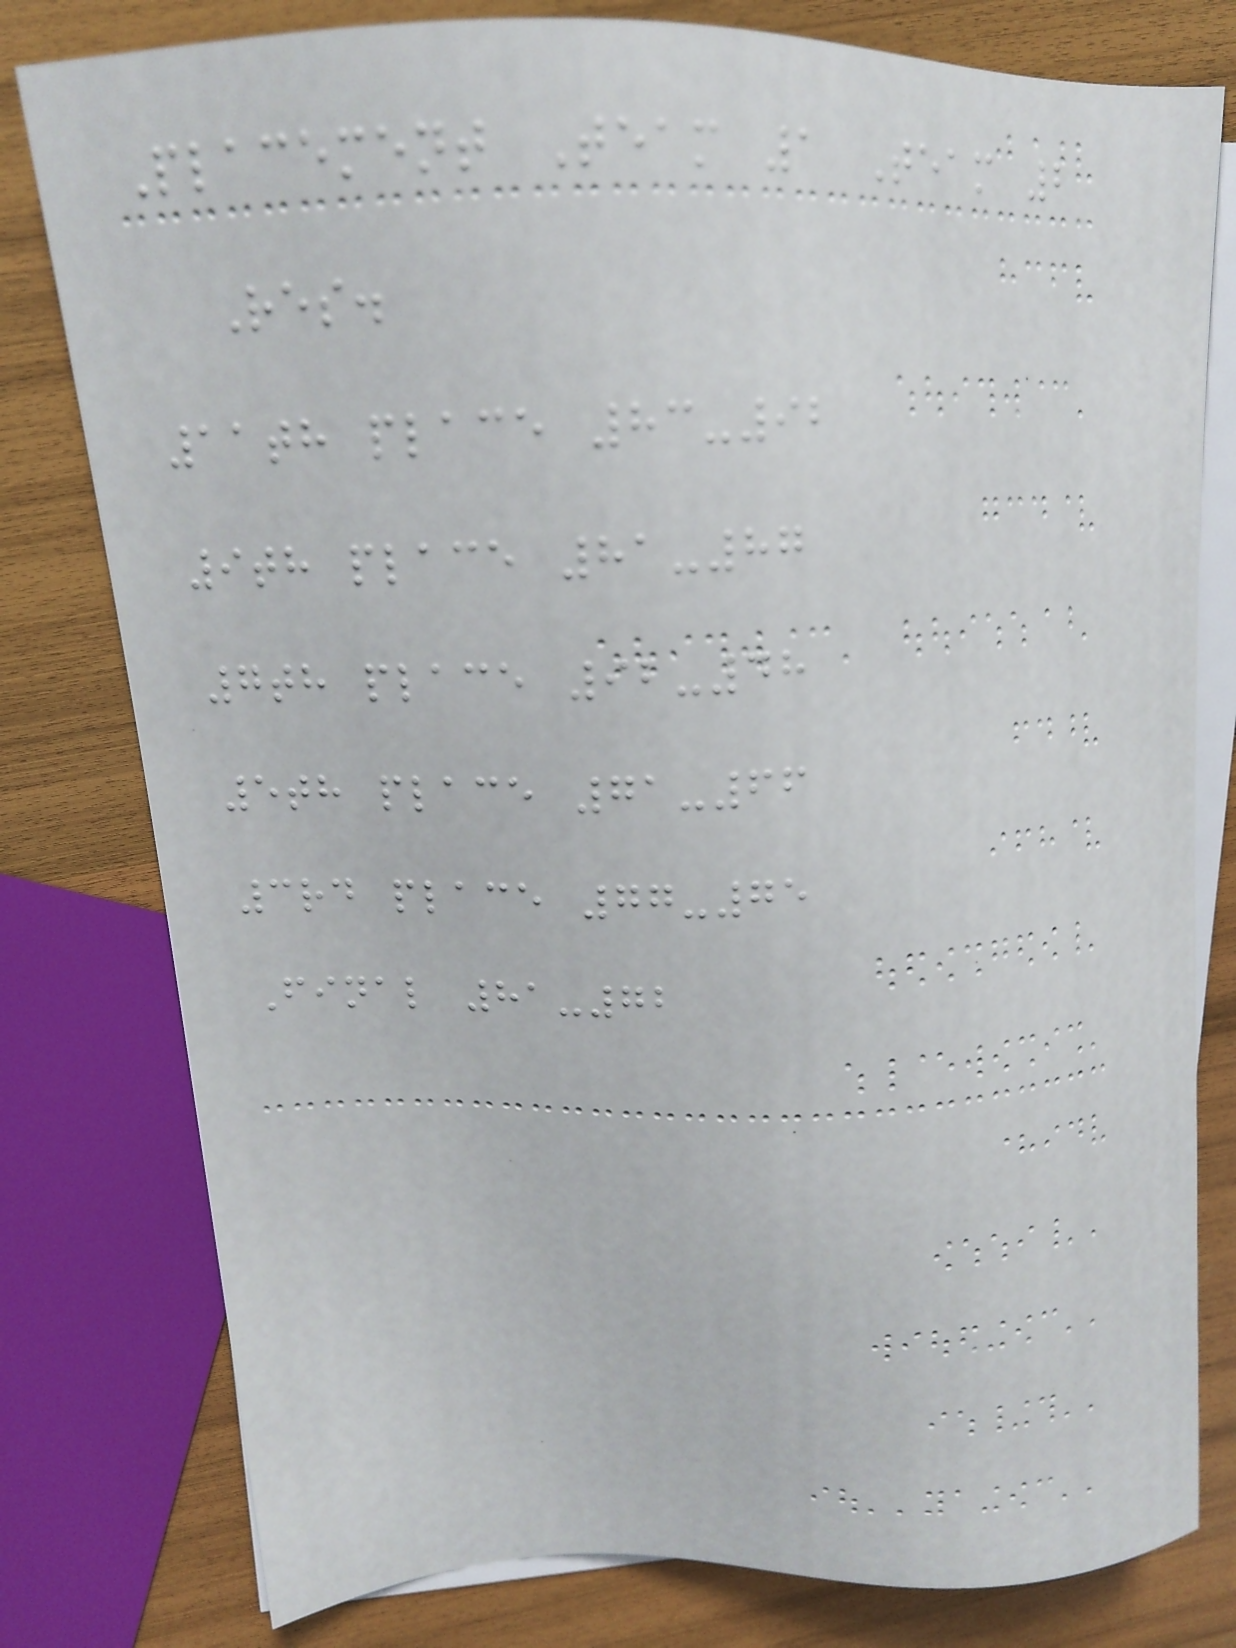Placement Team 1 Team 2
Res.
11th place 83-92
9th place 81-87
7th place 92-48
5th place 71-66
3rd place 77-75
Final 81-72
